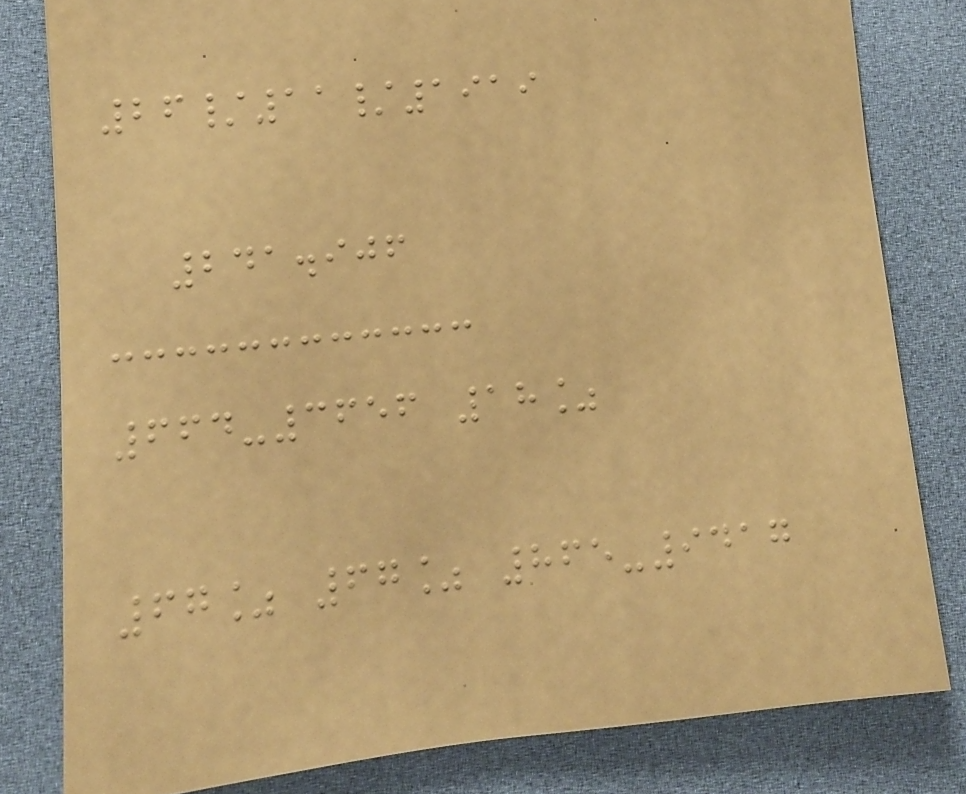26/11/1919
241.906
664-3656 18%
67% 67% 865-9417
